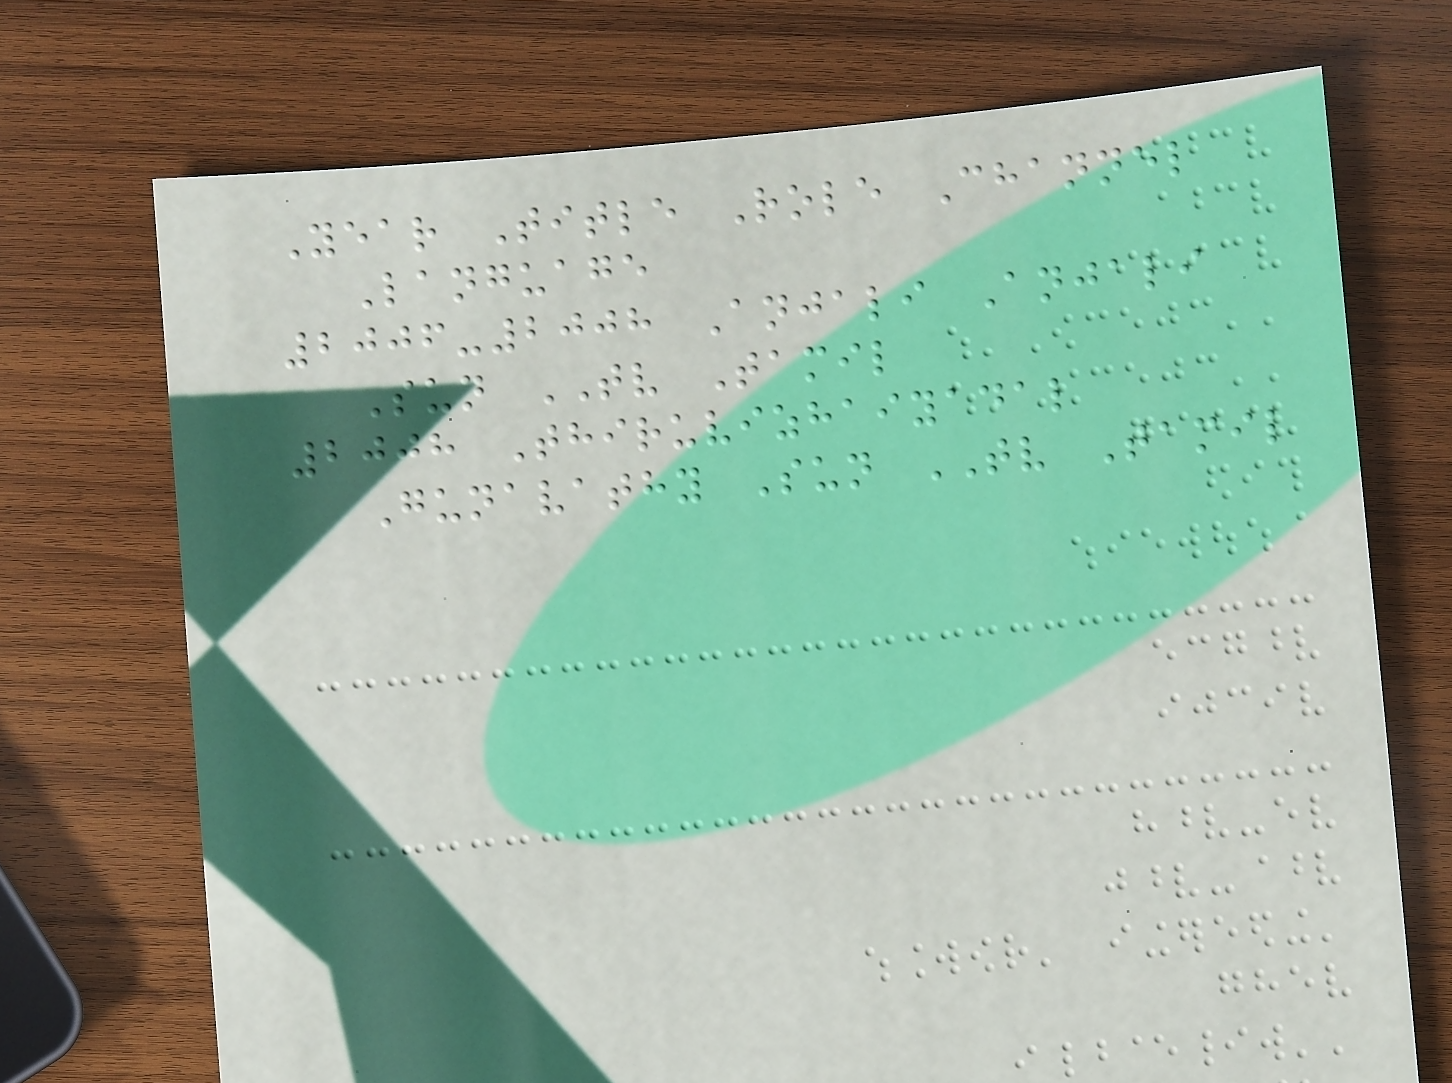Year Title Role Channel
Language
2006-2008 Anjali Anjali
Sun TV Tamil
2008 Thiruvizhaiyadal
Gunavathy Sun TV Tamil
